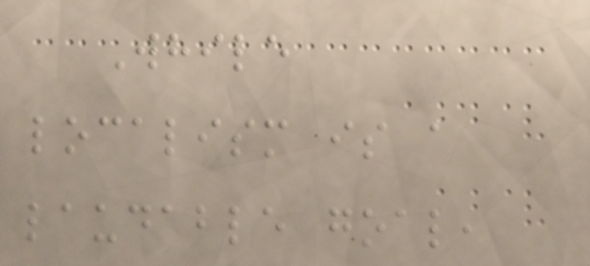While
localism is a
laudable goal,
